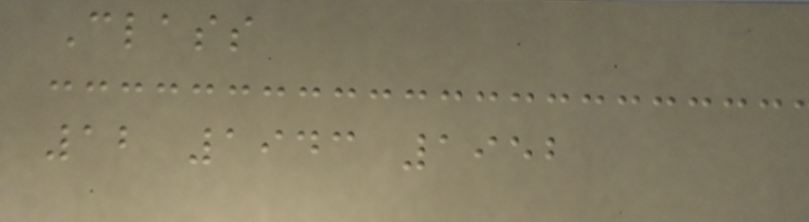Class
12 1943 1952
